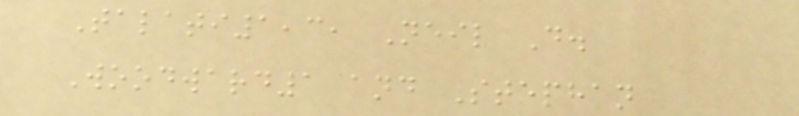Talati1,3, Neil D.
Woodward1 and Stephan
